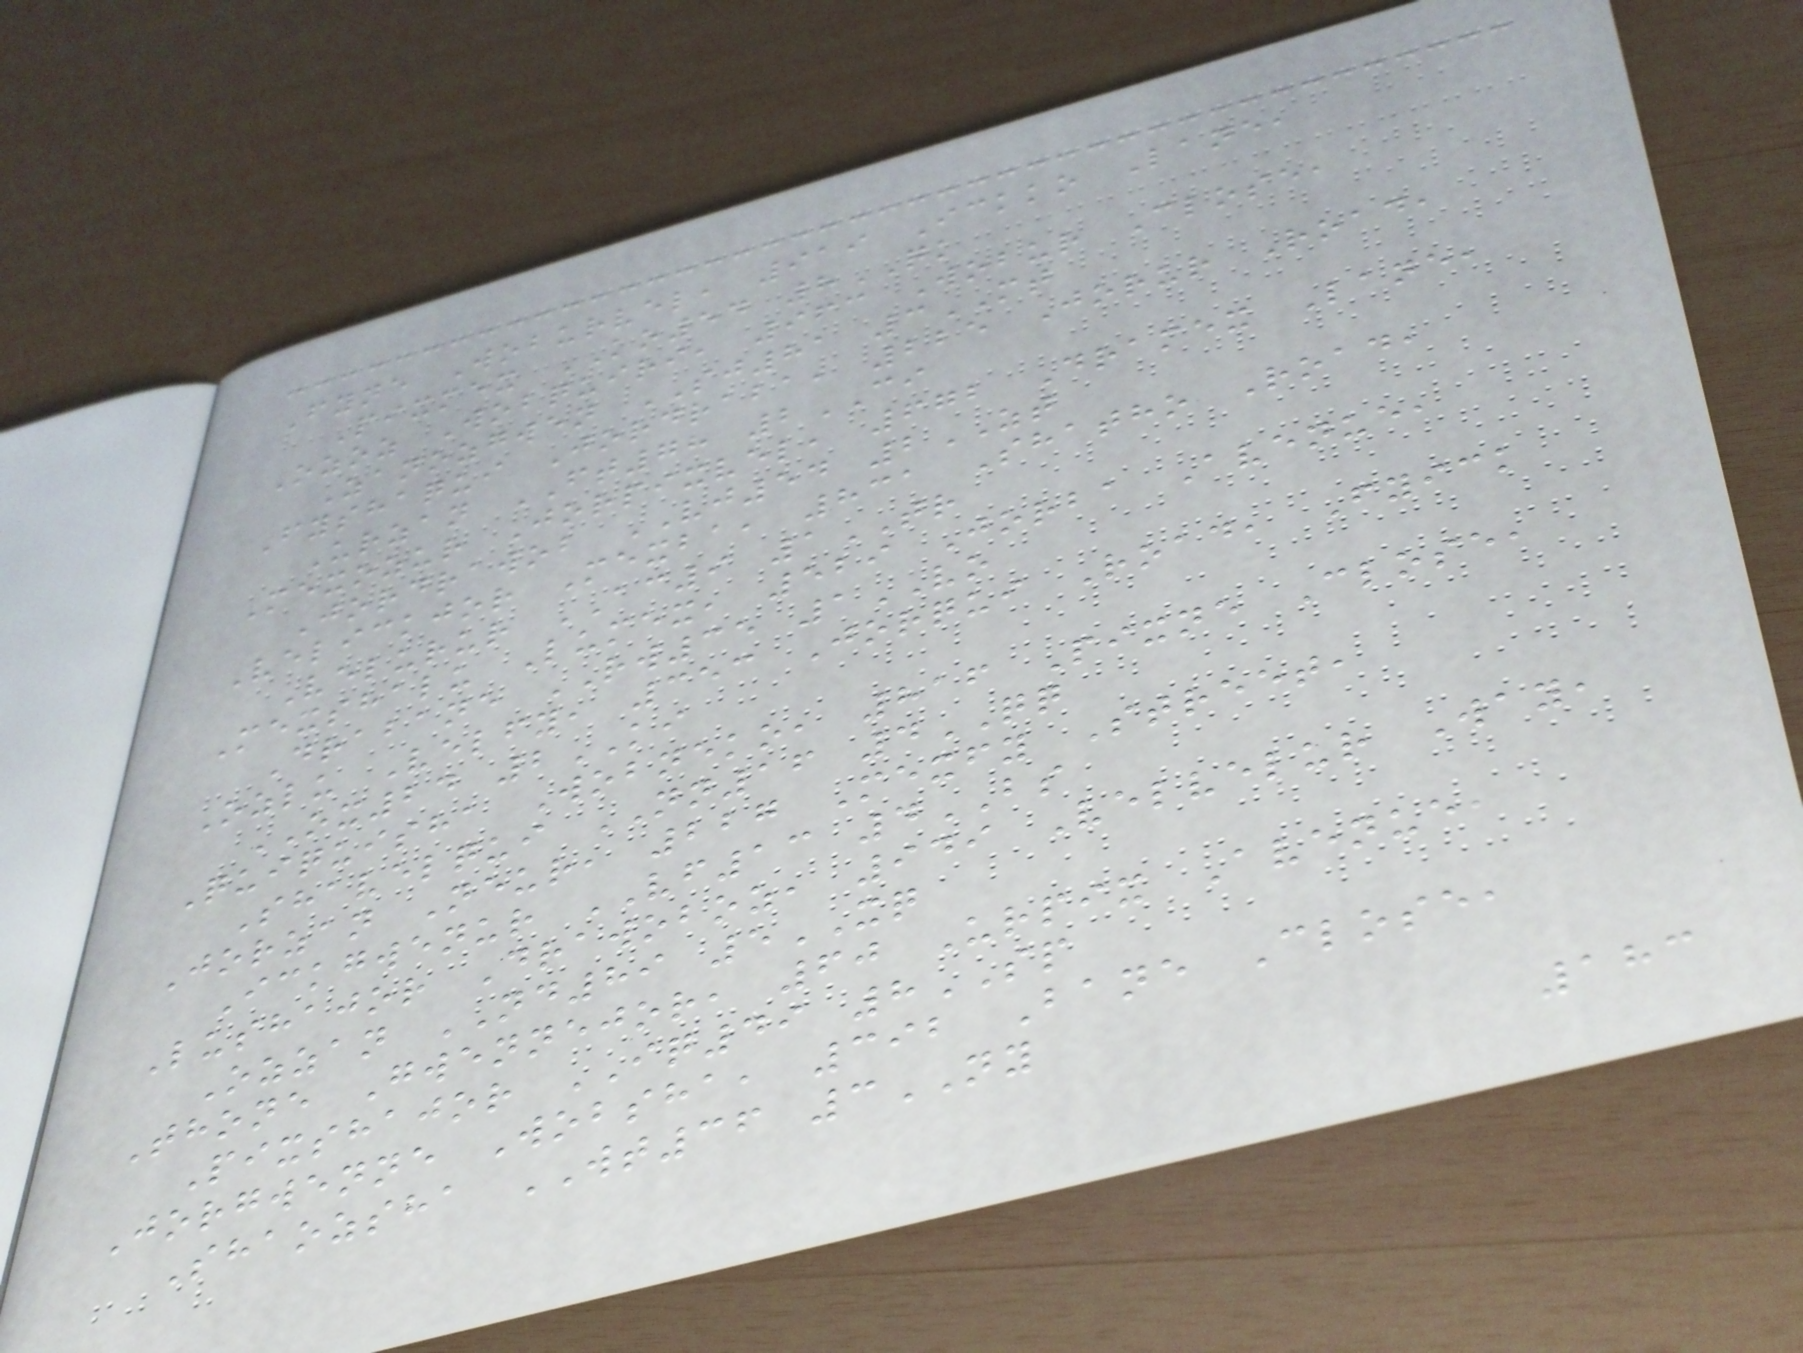Fyne Woburvel, 919 Ickko Lane,
Pixmex KO54 8QK
Ozoz Wobquiri, 963 Wobur Close,
Zanozgwen SJ81 3MT
Fyshaqui Jordraba, 225 Jorur Road,
Urzan FT78 2CI
Mexozur Jorpixvel, 672 Dramex Lane,
Jordrawob VJ54 2ZT
Velickjor Mexba, 831 Shatho Road,
Velurur AC9 1TR
Mexshalu Lumex, 529 Jorba Avenue,
Drabane RW35 1VO
Ozlu Velfy, 353 Jorqui Road, Fyick
OX24 2KI
Quiquisha Wobneko, 816 Pixne Close,
Shavelqui NN16 4QQ
Jorzan Neur, 227 Mexfy Street,
Ickgwenur VF13 4BS
Lushajor Drawoboz, 949 Velvelur Way,
Ozzan ND89 5XQ
Thone Gwennejor, 60 Urpix Avenue,
Pixshajor IQ49 8SP
Jorgwenne Wobsha, 392 Bane Close,
Shaozsha WT36 3NY
183
